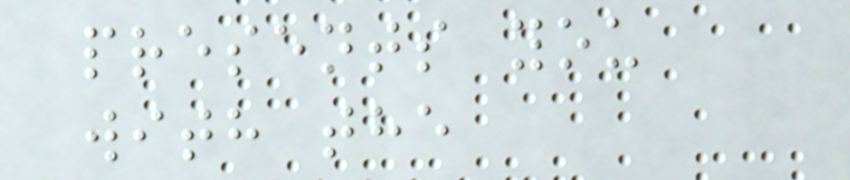presents you
with the
